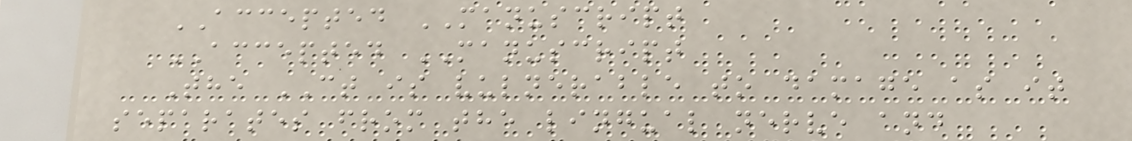ACCEPTED MANUSCRIPT
ACCEPTED MANUSCRIPT
The CT is vulnerable to damage as it
separates from the lingual nerve and
